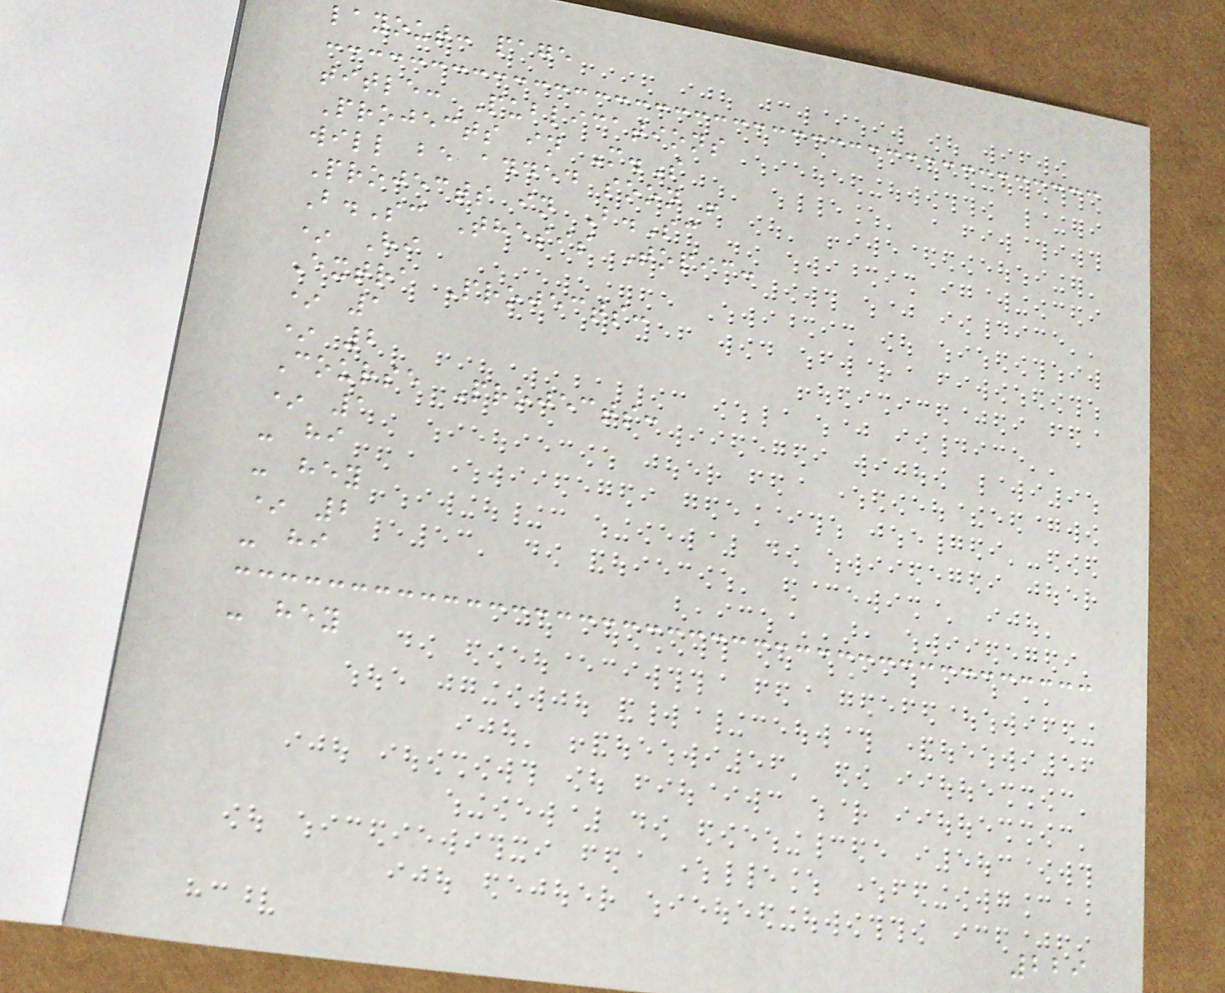layout: page
title: Publications
Projects in M.S
will be added soon !
Projects in B.Sc
B.Sc Thesis Topic:
* Hi
Extra Projects:
* 1
* 2
Course Projects:
* 1
- hi
- hey
* 2
- hi
- hey
229
